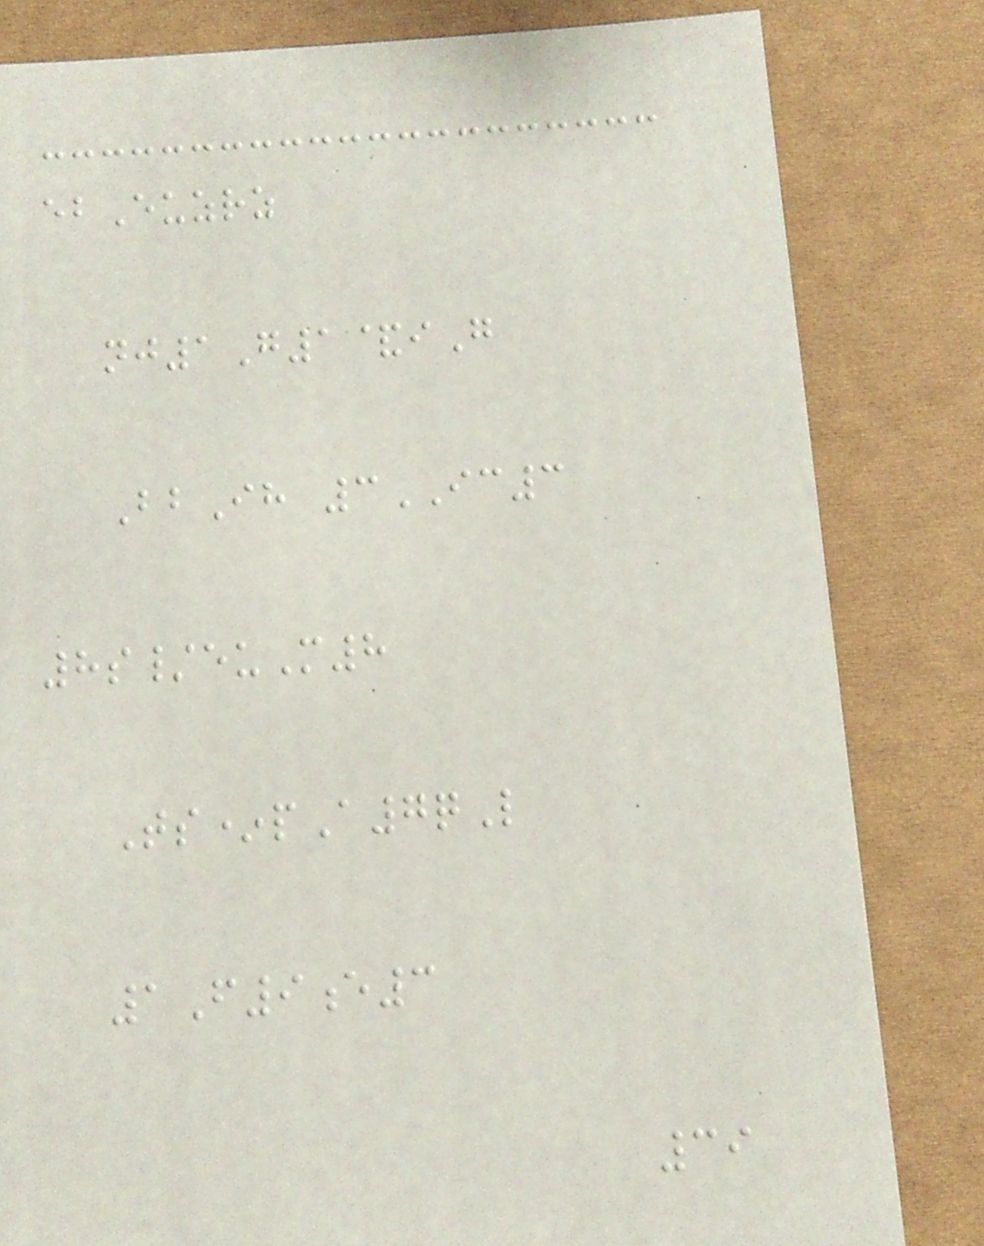ebEuzrz
nj1G1&iG
BbIh 3IC3
8s/euM8
Ts*pA7qL
1F9e3
39
